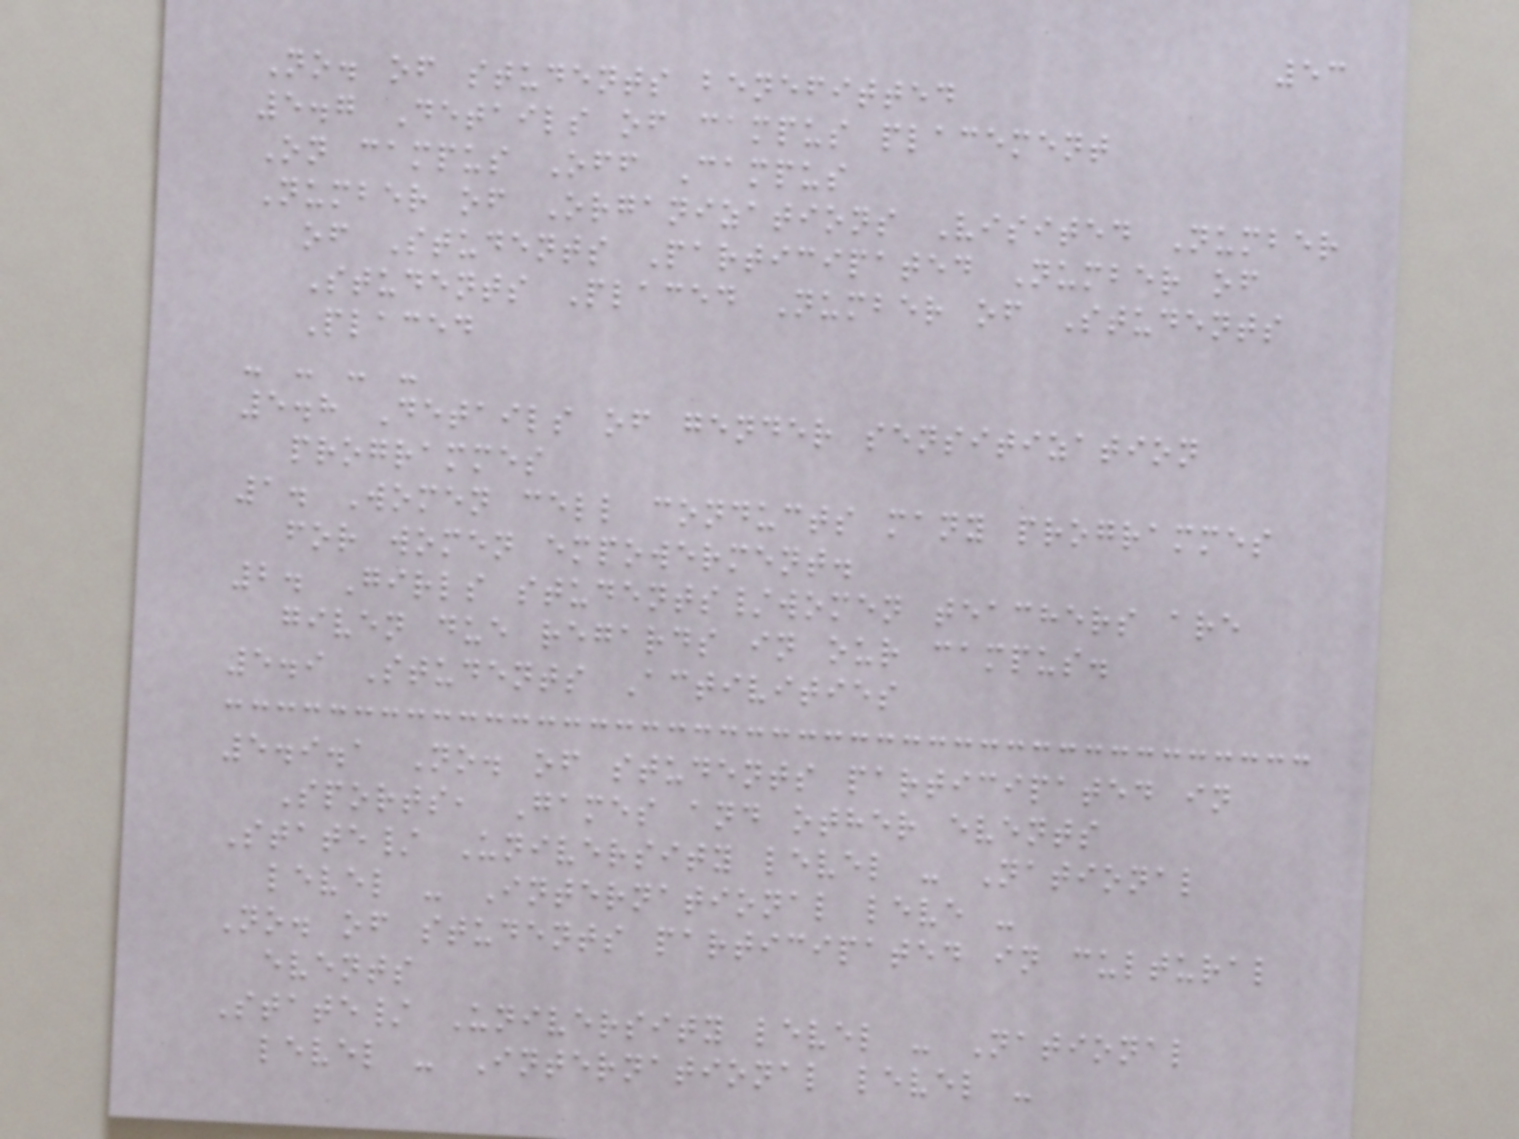53
No. of students benefitted
5.7 Details of campus placement
On campus Off Campus
Number of Organizations Visited Number
of Students Participated Number of
Students Placed Number of Students
Placed
- - - -
5.8 Details of gender sensitization
programmes
1. Women cell conducts many programmes
for women empowerment.
2. Girls students/women teachers are
given due regards in our campus.
5.9 Students Activities
5.9.1 No. of students participated in
Sports, Games and other events
State/ University level - National
level - International leve -
No. of students participated in cultural
events
State/ University level - National
level - International level -
